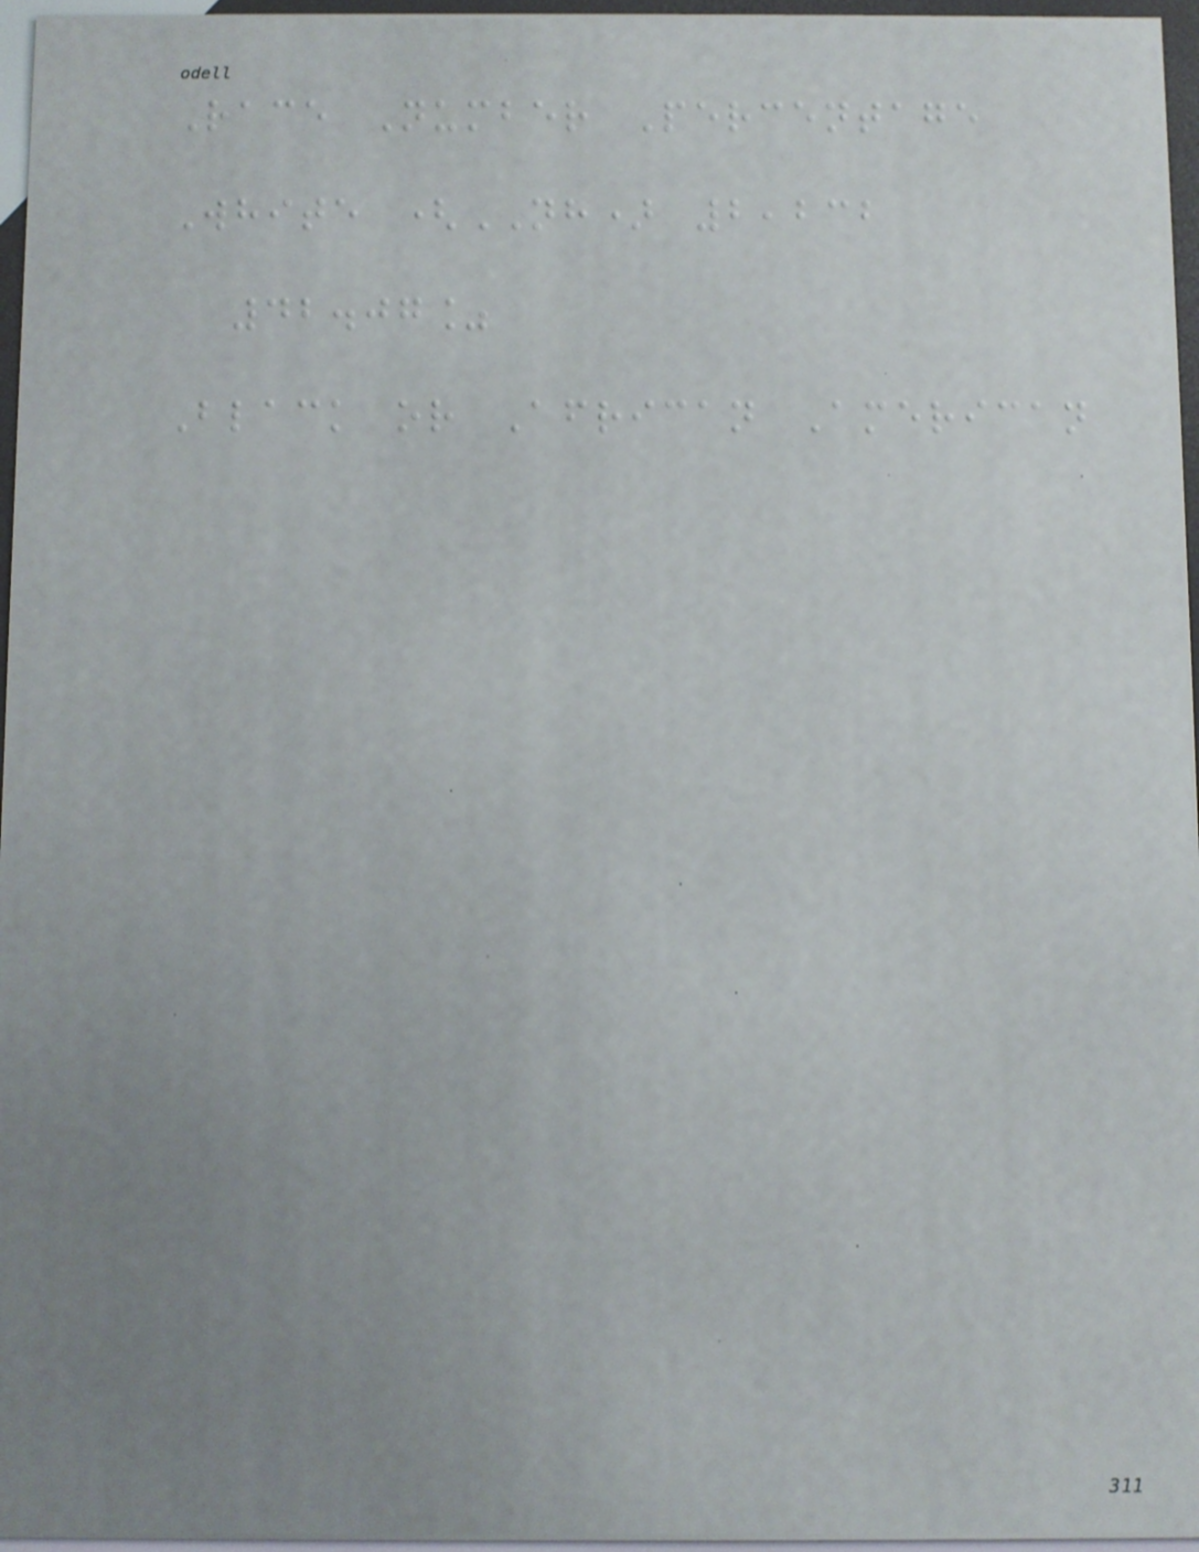Race Number Percentage
White (NH) 2,232
42.07%
Black or African American
